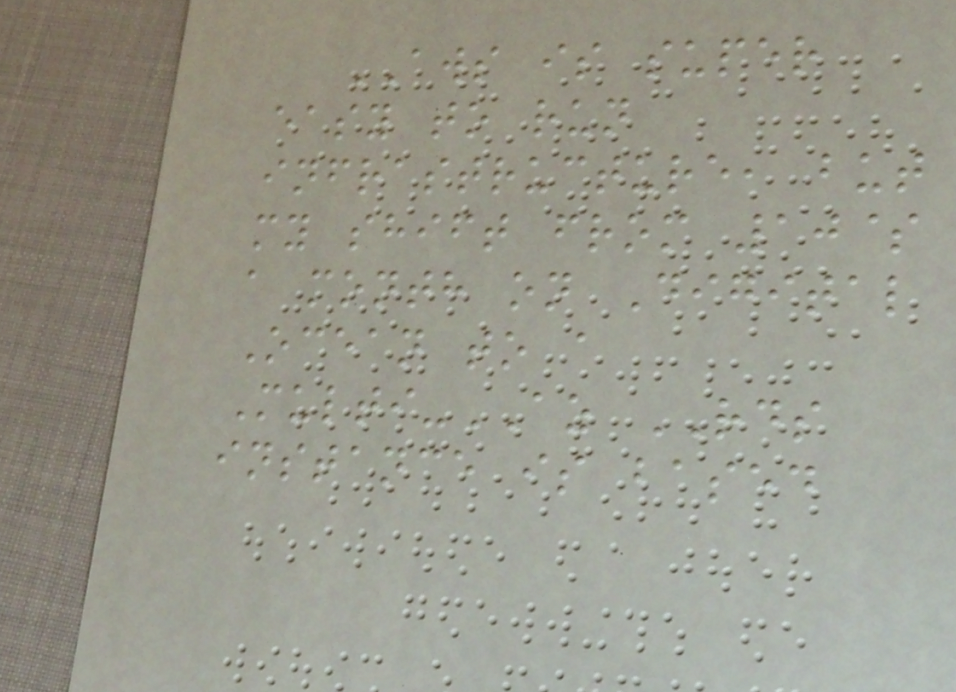AWS is super
easy to run
infrastructure, but
my shift from 10$
a month on Digital
Ocean to a
Multi-AZ RDS
instance is based
